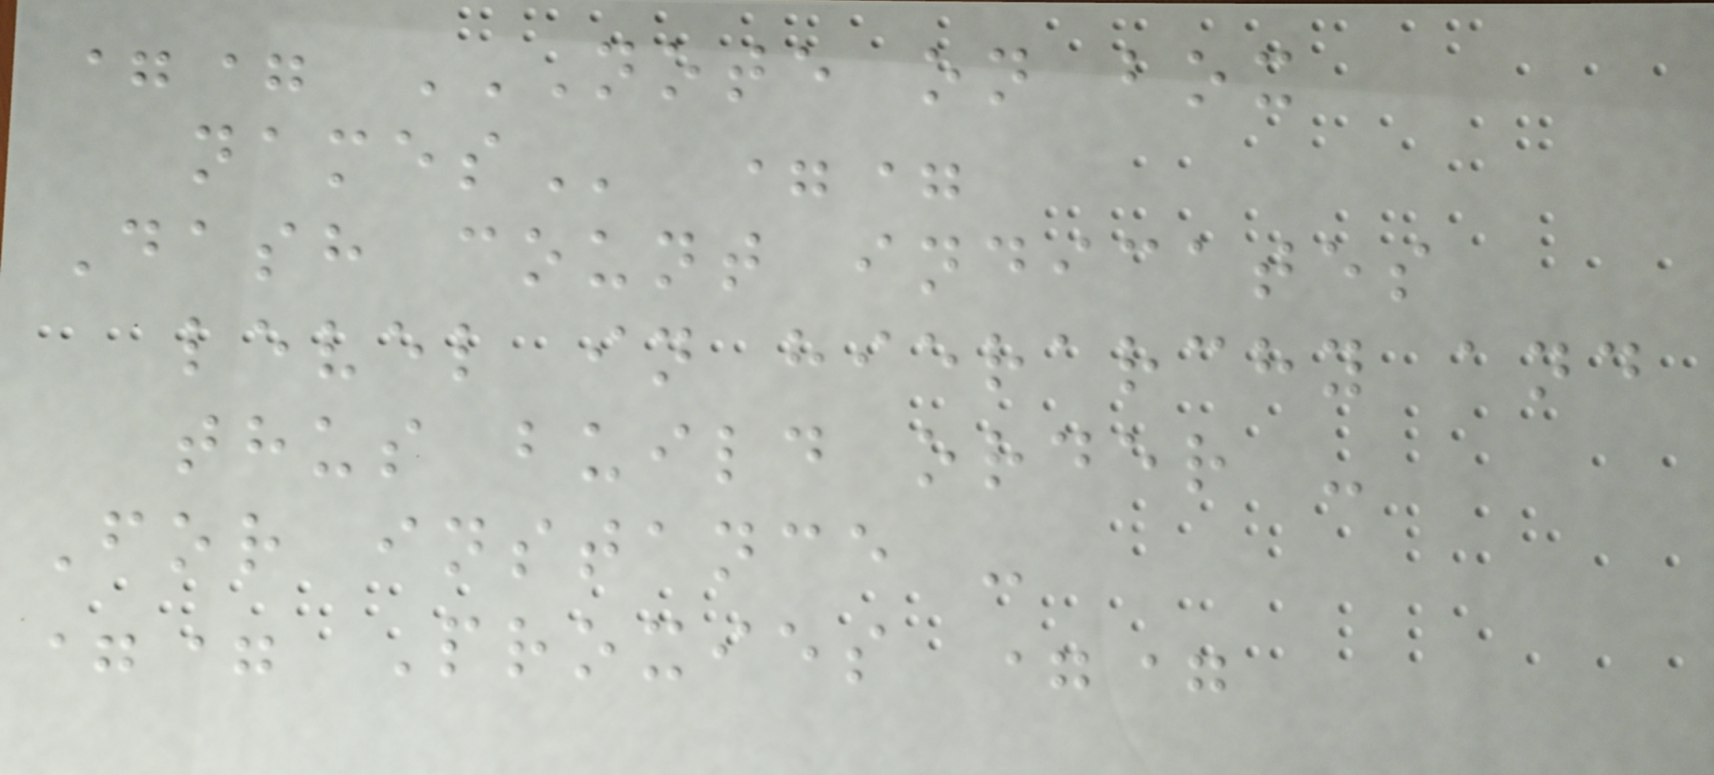== NOTE ON BOX
NAMES ==
Dash count indicates
level in hierarchy and
thus build order -
For instance -
== Proxies ==
